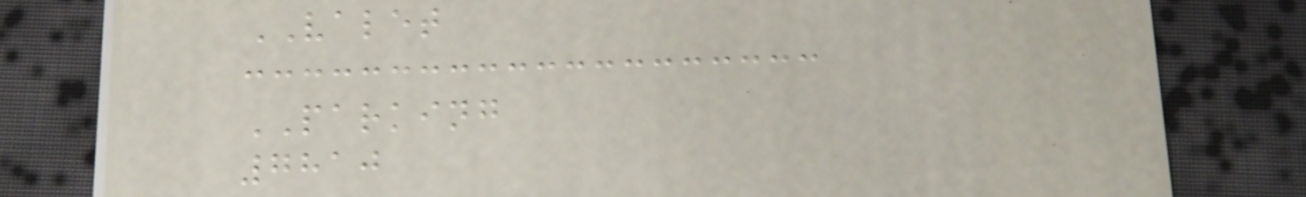VALET
PARKING
7810
